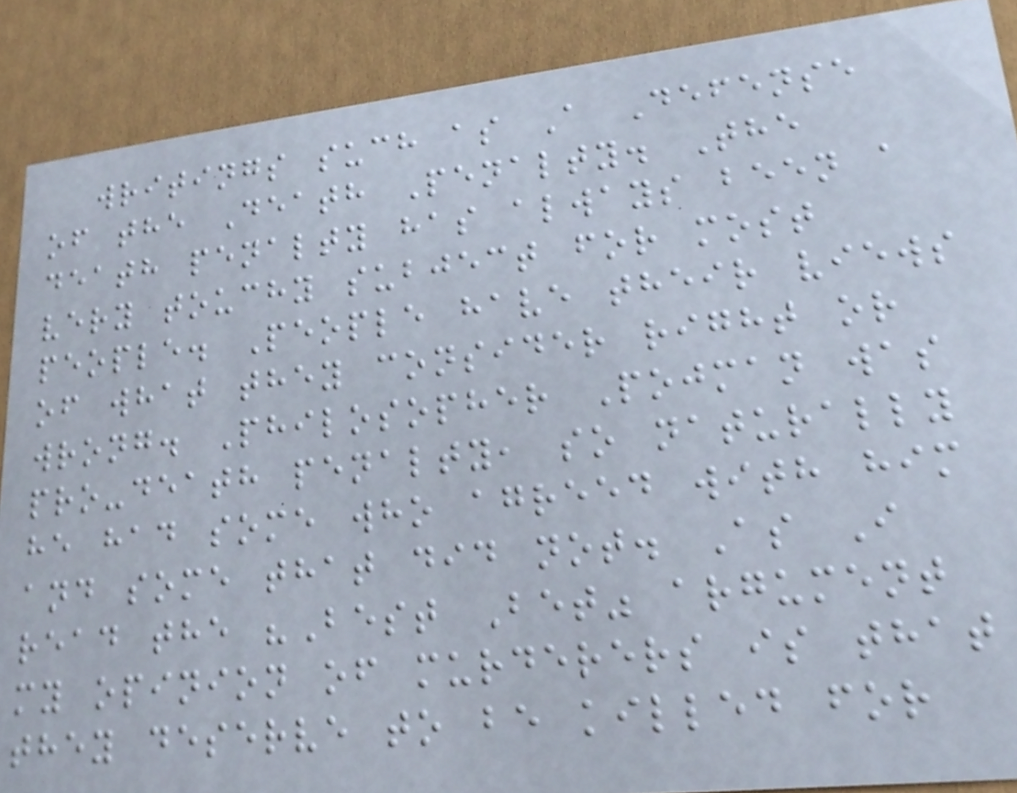writings such as A Defense
of the Death Penalty. The
death penalty has always been a
very touchy subject for most
people. People have their views
of what they consider right or
wrong. Philosopher Pojman was
pro-death penalty, so naturally
he had some who agreed with him
and some that did not. As I
read the "Best Bet" argument
my opinion of murderers is that
they deserve to be killed for
